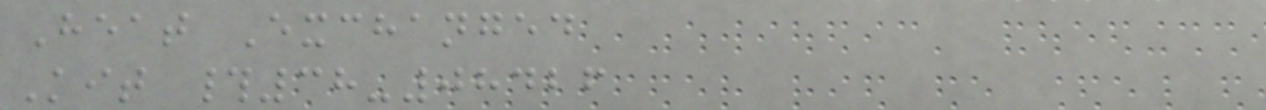Heat Exchanged
Kit #38-08426
